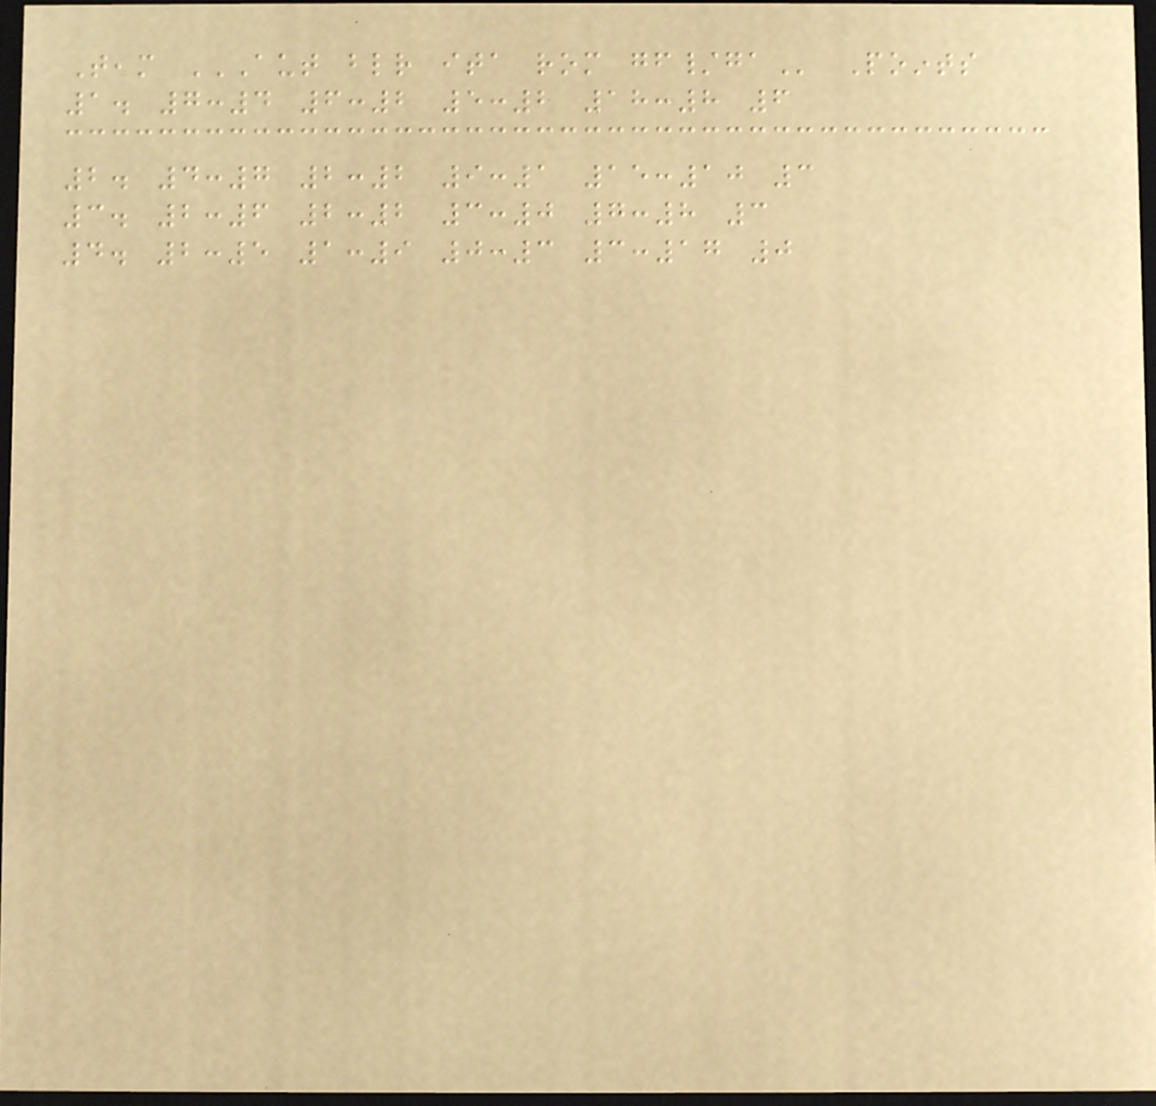Team AUT BLR ITA ROM GF/GA Points
1. 7:4 6:2 5:2 18:8 6
2. 4:7 2:2 9:1 15:10 3
3. 2:6 2:2 3:0 7:8 3
4. 2:5 1:9 0:3 3:17 0
